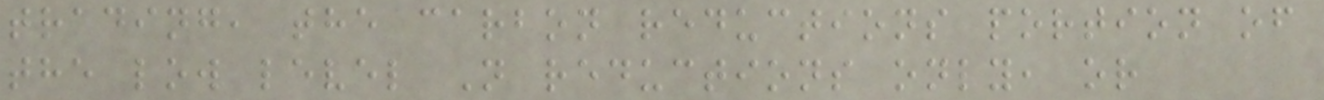trading, the carbon reductions portion of
the low level N reductions only, or
